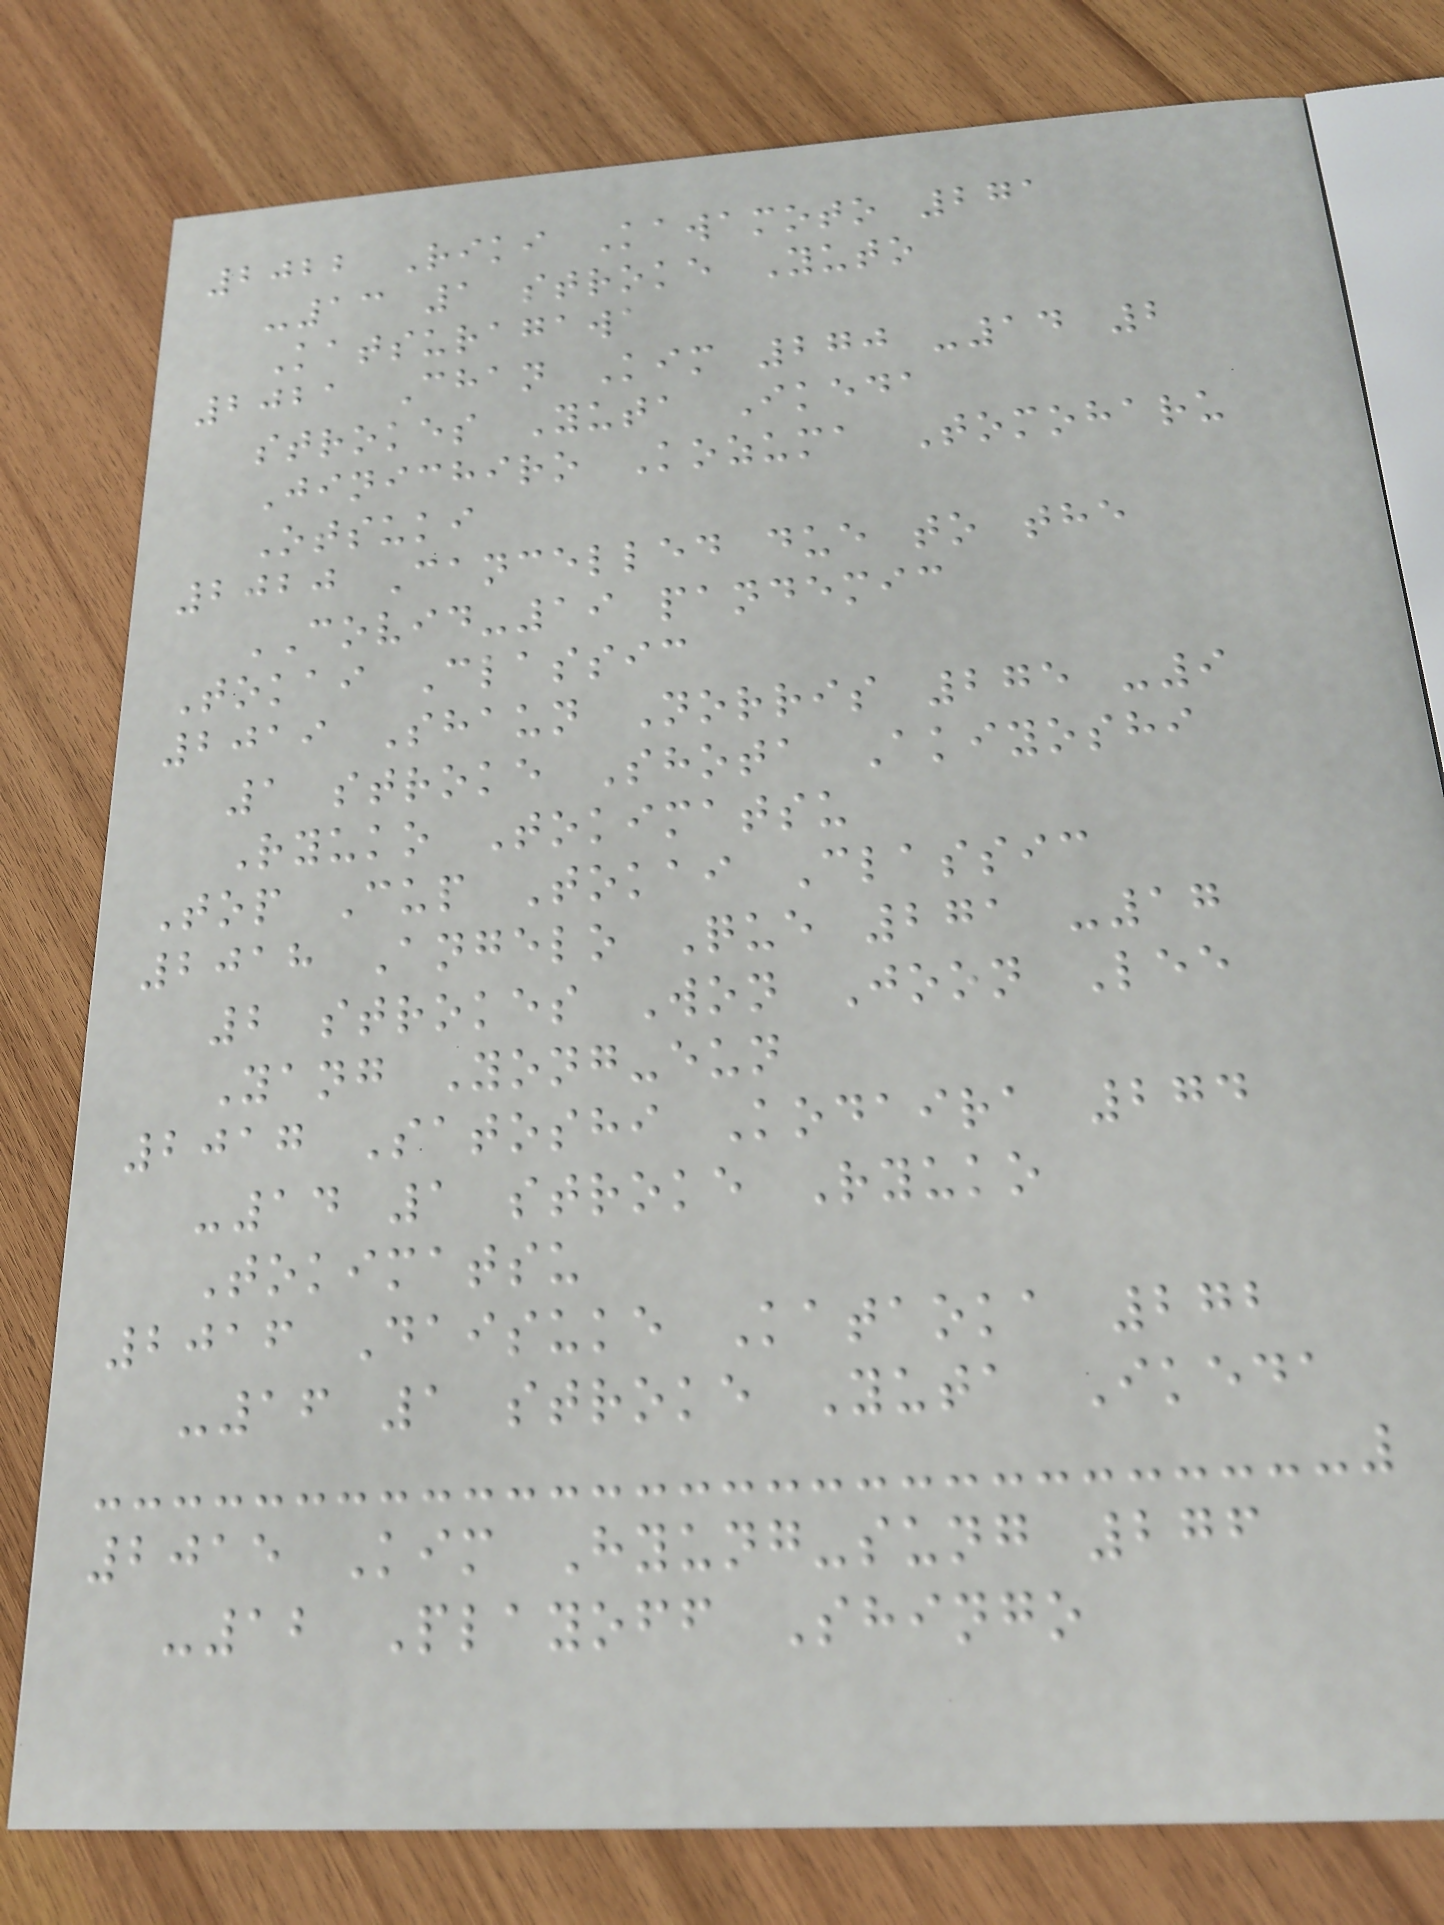2022 Riki Kawamoto 271
-13 1 stroke Yuto
Katsuragawa
2021 Chan Kim 270 -14 2
strokes Yuta Ikeda
Jinichiro Kozuma Tomoharu
Otsuki
2020 Cancelled due to the
COVID-19 pandemic
Tokai Classic
2019 Shaun Norris 275 -9
1 stroke Shota Akiyoshi
Ryuko Tokimatsu
Top Cup Tokai Classic
2018 Angelo Que 271 -17
2 strokes Won Joon Lee
Yang Yong-eun
2017 Satoshi Kodaira 274
-14 1 stroke Ryuko
Tokimatsu
2016 Daisuke Kataoka 272
-16 1 stroke Yuta Ikeda
2015 Kim Hyung-sung 276
-12 Playoff Shingo
